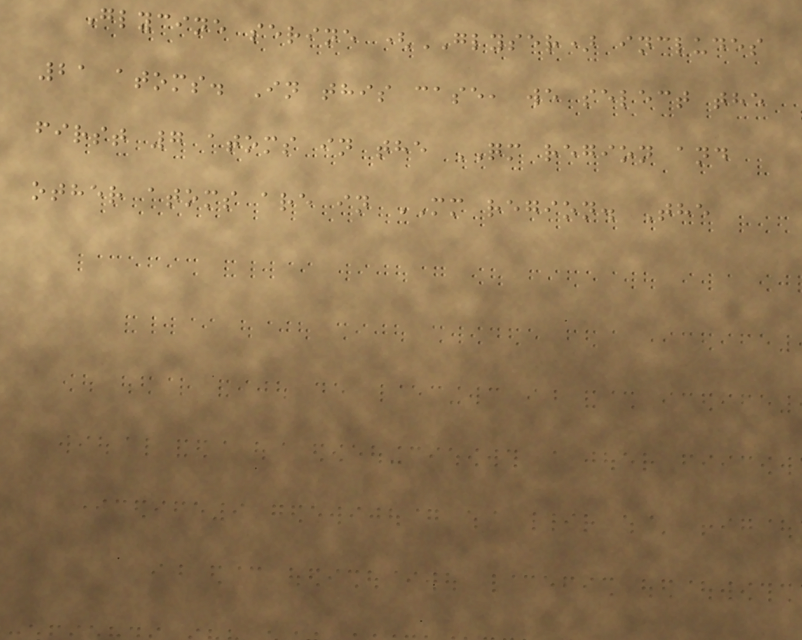Glycine serine (GLYSER) includes
21 atoms. In this case, we select the
first 7 atoms in the QM region and
other atoms are in MM region. The
